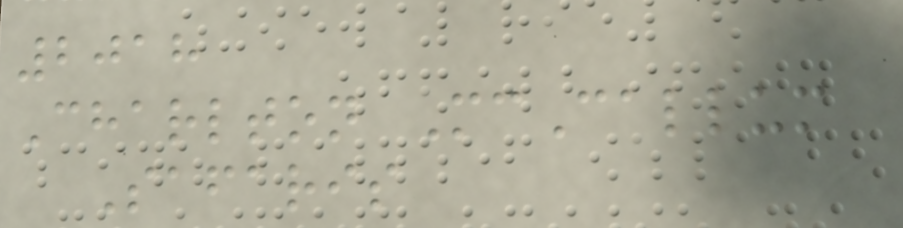2018
Charlton McCallum
Safaris
